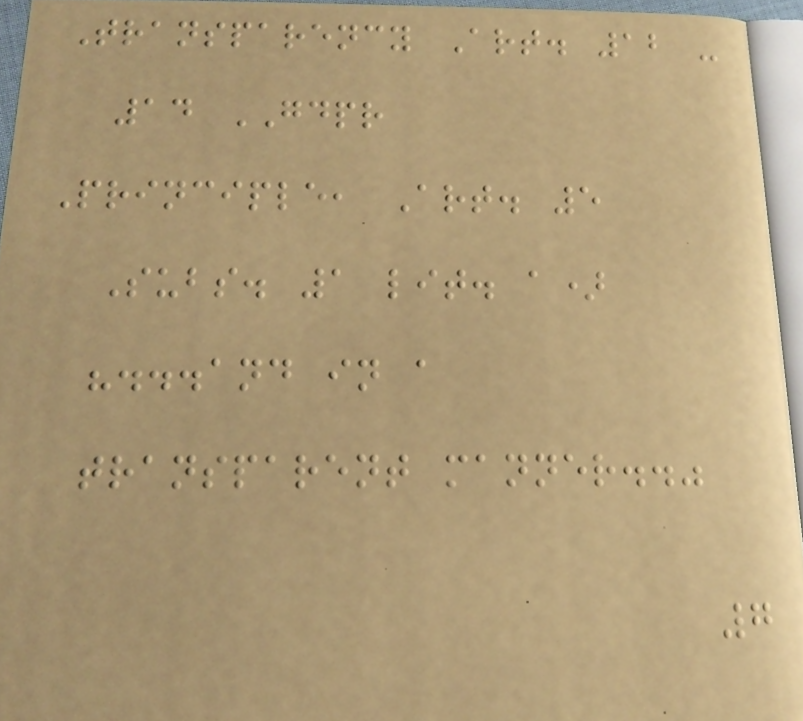Transparency Art. 12 -
14 GDPR
Principle, Art. 5
Subs. 1 lit. a)
"...and in a
transparent manner.."
7
